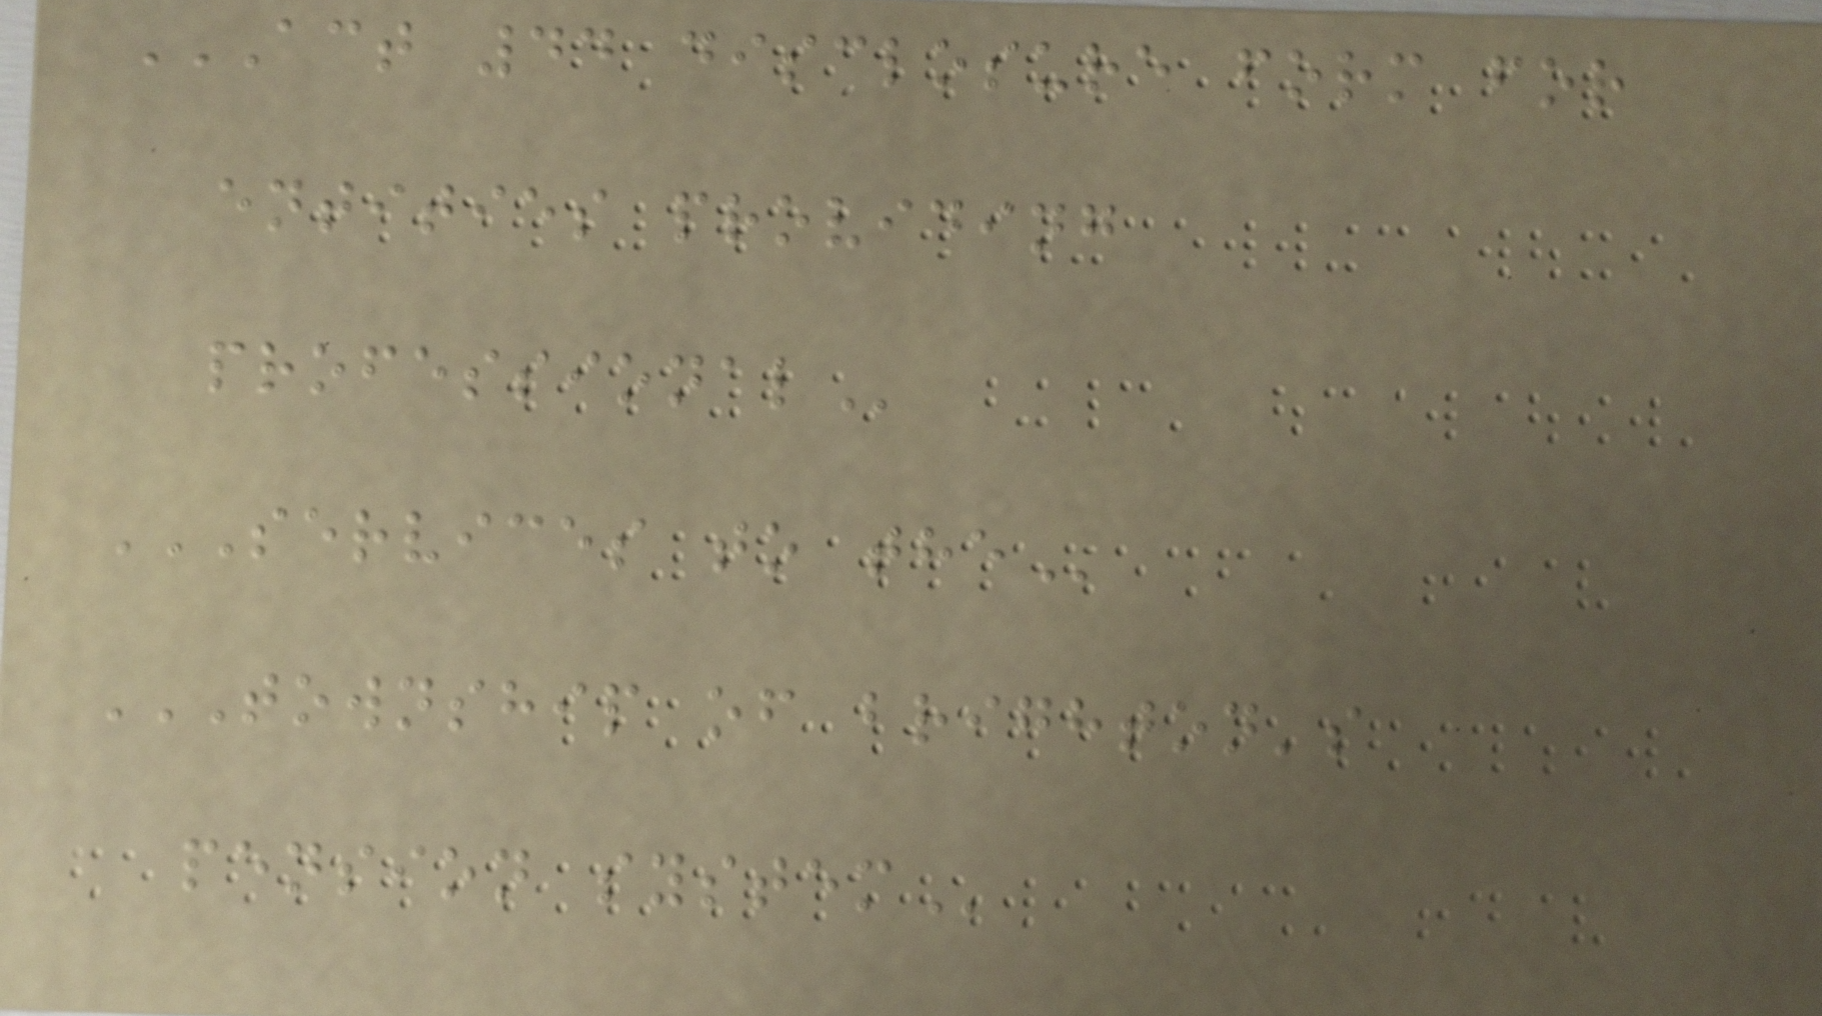ACT 44 DISCLOSURE FORM FOR
ENTITIES PROVIDING
PROFESSIONAL
SERVICES TO THE
TOWNSHIP OF BRIGHTON'S
PENSION SYSTEM
